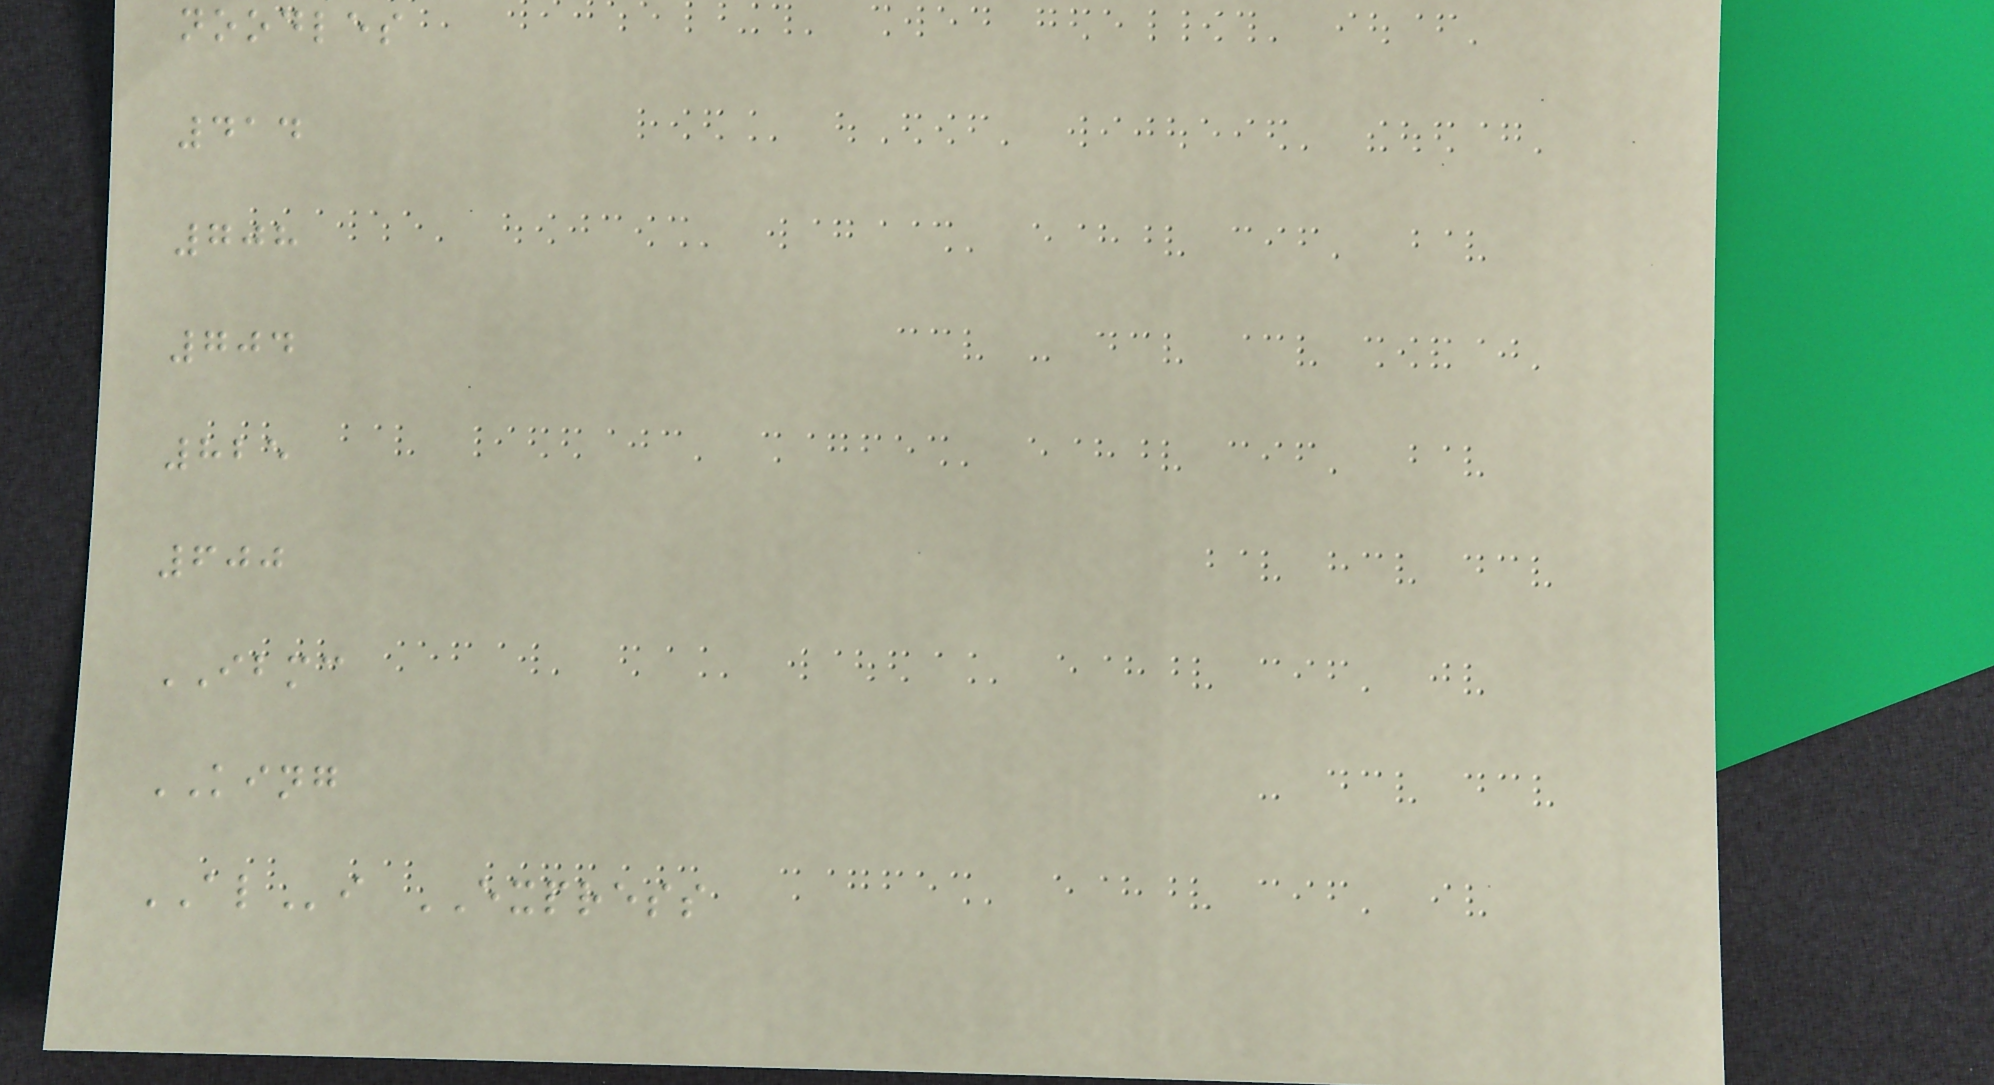noodles
414
708
704
825
600
IBMC
KING
ALi EXPRESS
